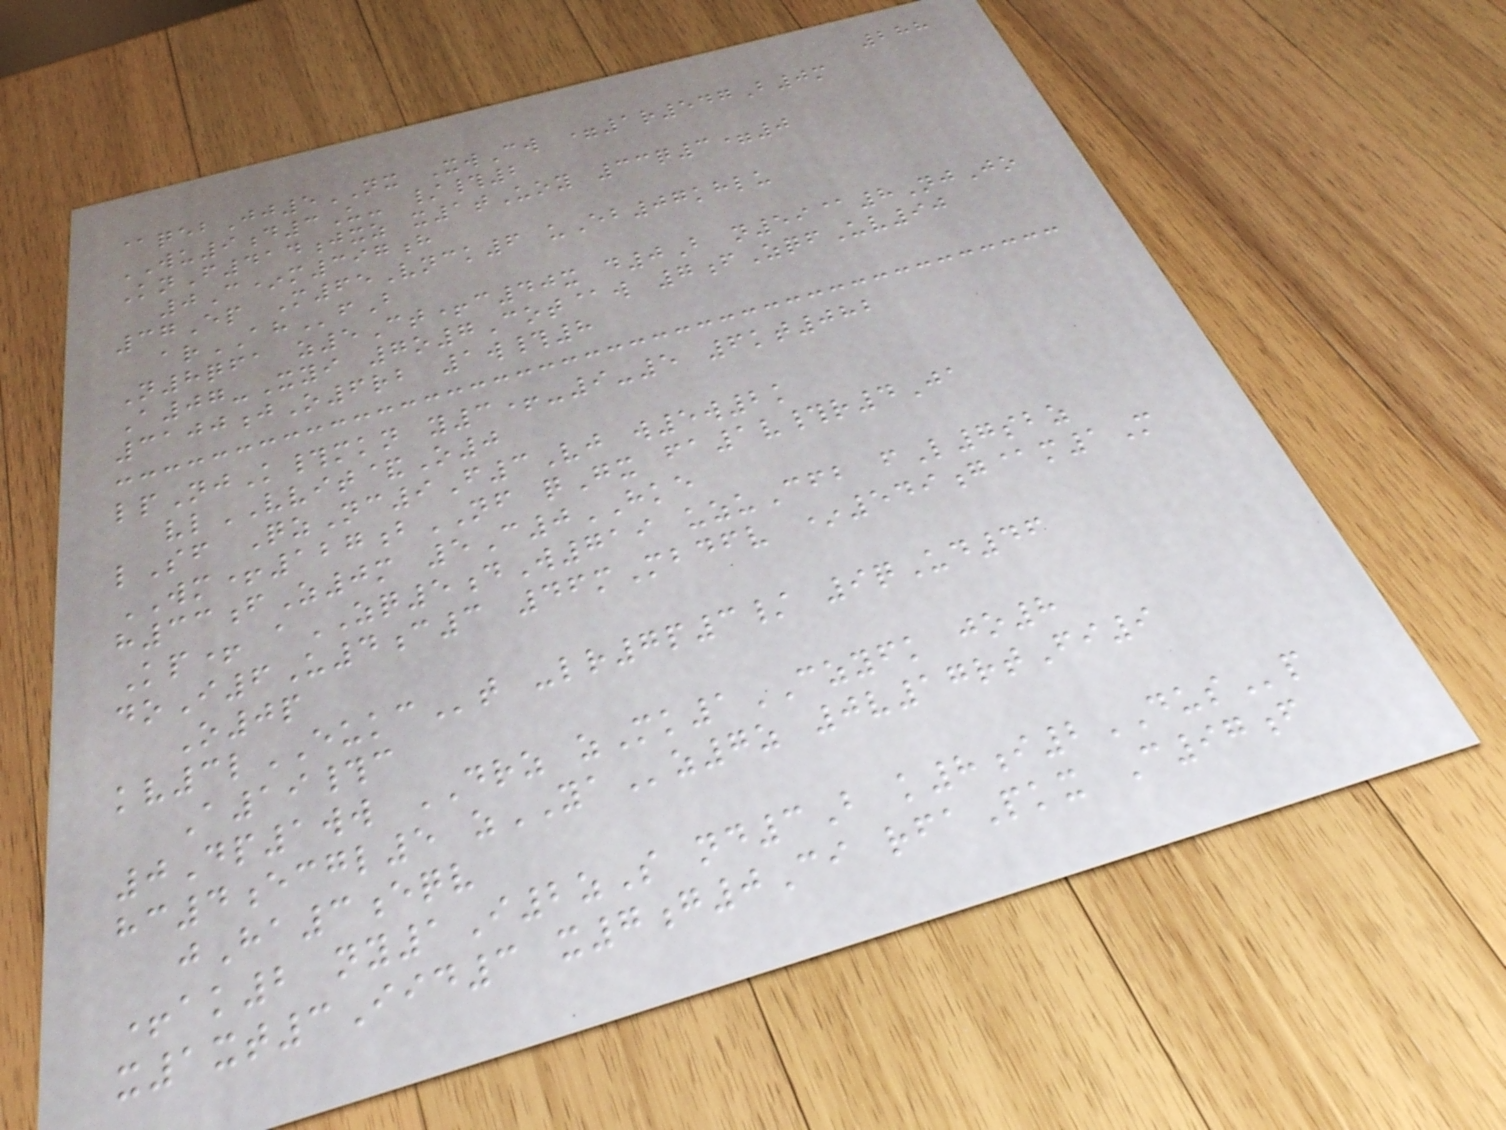288
@qebJj5NX XwCw =1r547B0m
WU9d3U- /#2
KnF414jxz x1tUoy 33q3=0
0C*m397h
37Ep M65Vnck6 uEb07khlu
arAHfB
N8qfa z5Ct+c40x d0B n59@8NjJo
A07-Xyi 7o7Cot@w 7fZqfUv90
3100jO6rb 1w#8
lpNjK#mkn y3+-9-5 6kt082
vlVVIT&O0
lSf QzNc9F3Vj w5w2k
WM+127bNF qGx fa1v#r4Ja
h33fZ0m 5C0HKE
Kp+ aZQ5dW719 uzuCfb fL7sbz
doI6U4c3 46mMbdfv *549g@m1M
O0p
kv3lEUKCt -lr7p3/ 9qUd46
A19#c
0Dp1ww DRZ zMk1CZYFK jo8
hc4ecgl5 zYAz7z 0v17rtFi9
jHa3eqv
+ak2 ny1I2zS nd3B k8i2DUSp
x1xt3Iid3 x7g0Ci rfaPkx C97f
